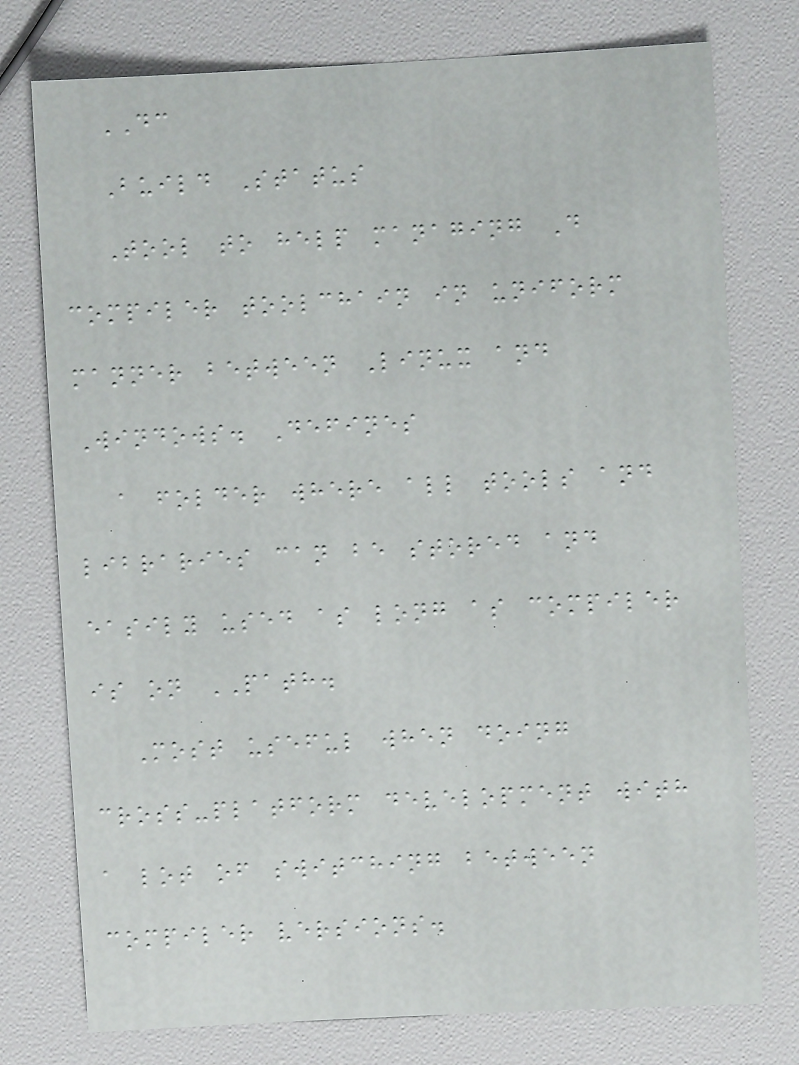DC
Build Status
Tool to help managing D
compiler toolchain in uniform
manner between Linux and
Windows. Defines
a folder where all tools and
libraries can be stored and
easily used as long as compiler
is on PATH.
Most useful when doing
cross-platform development with
a lot of switching between
compiler versions.
